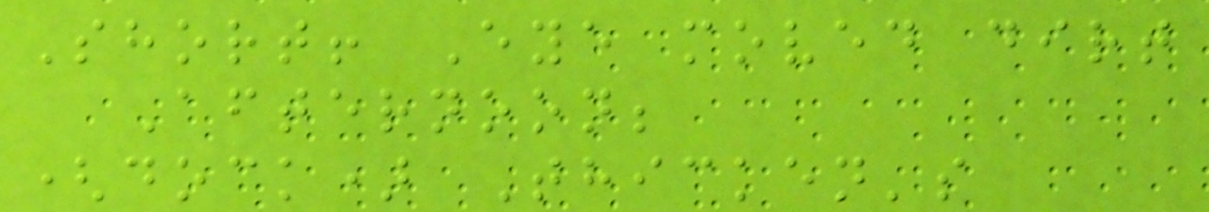Short! Eye moved dirt
Afternoon;
(dock) Thicken's
